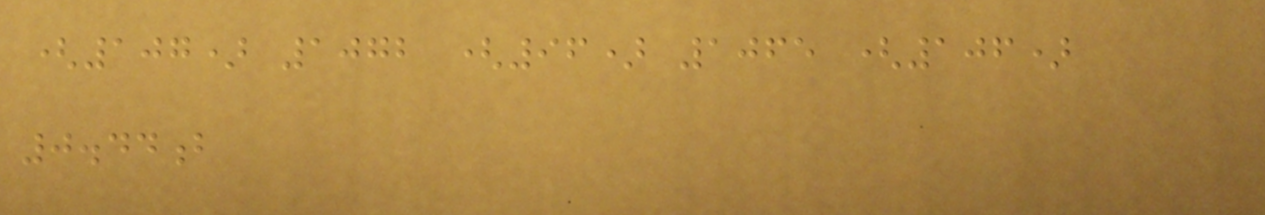(107) 1072 (96) 1065 (106)
0.44b
